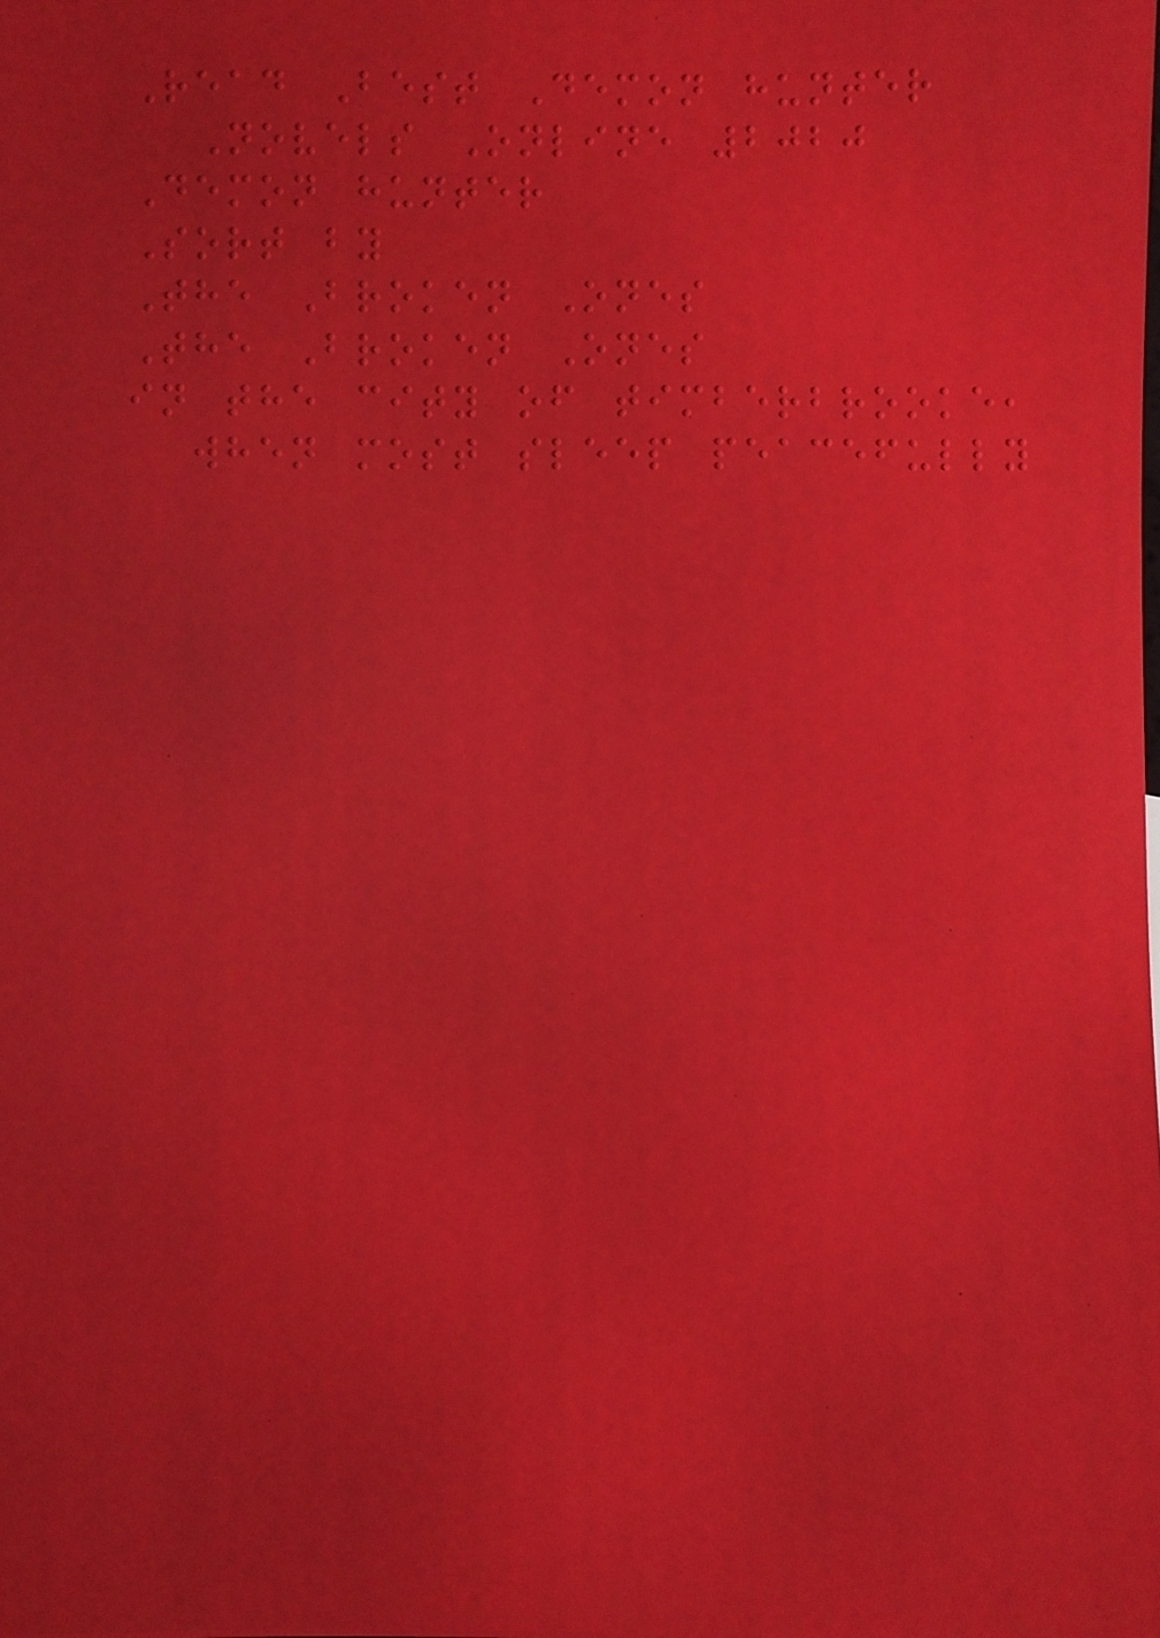Read Best Demon hunter
Novels Online 2020
Demon hunter
Sort by
The Broken Ones
The Broken Ones
in the city of timberbrooke,
when most sleep peacefully
